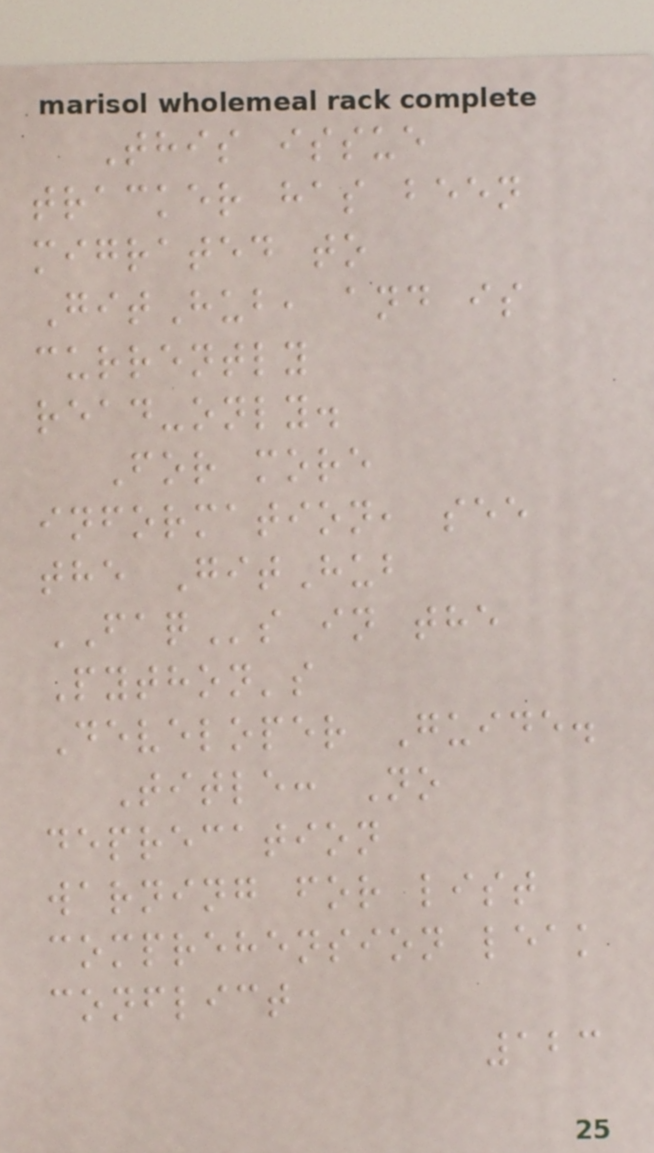This issue
tracker has been
migrated to
GitHub, and is
currently
read-only.
For more
information, see
the GitHub
FAQs in the
Python's
Developer Guide.
Title: No
deprecation
warning for list
comprehension leak
conflict
123
